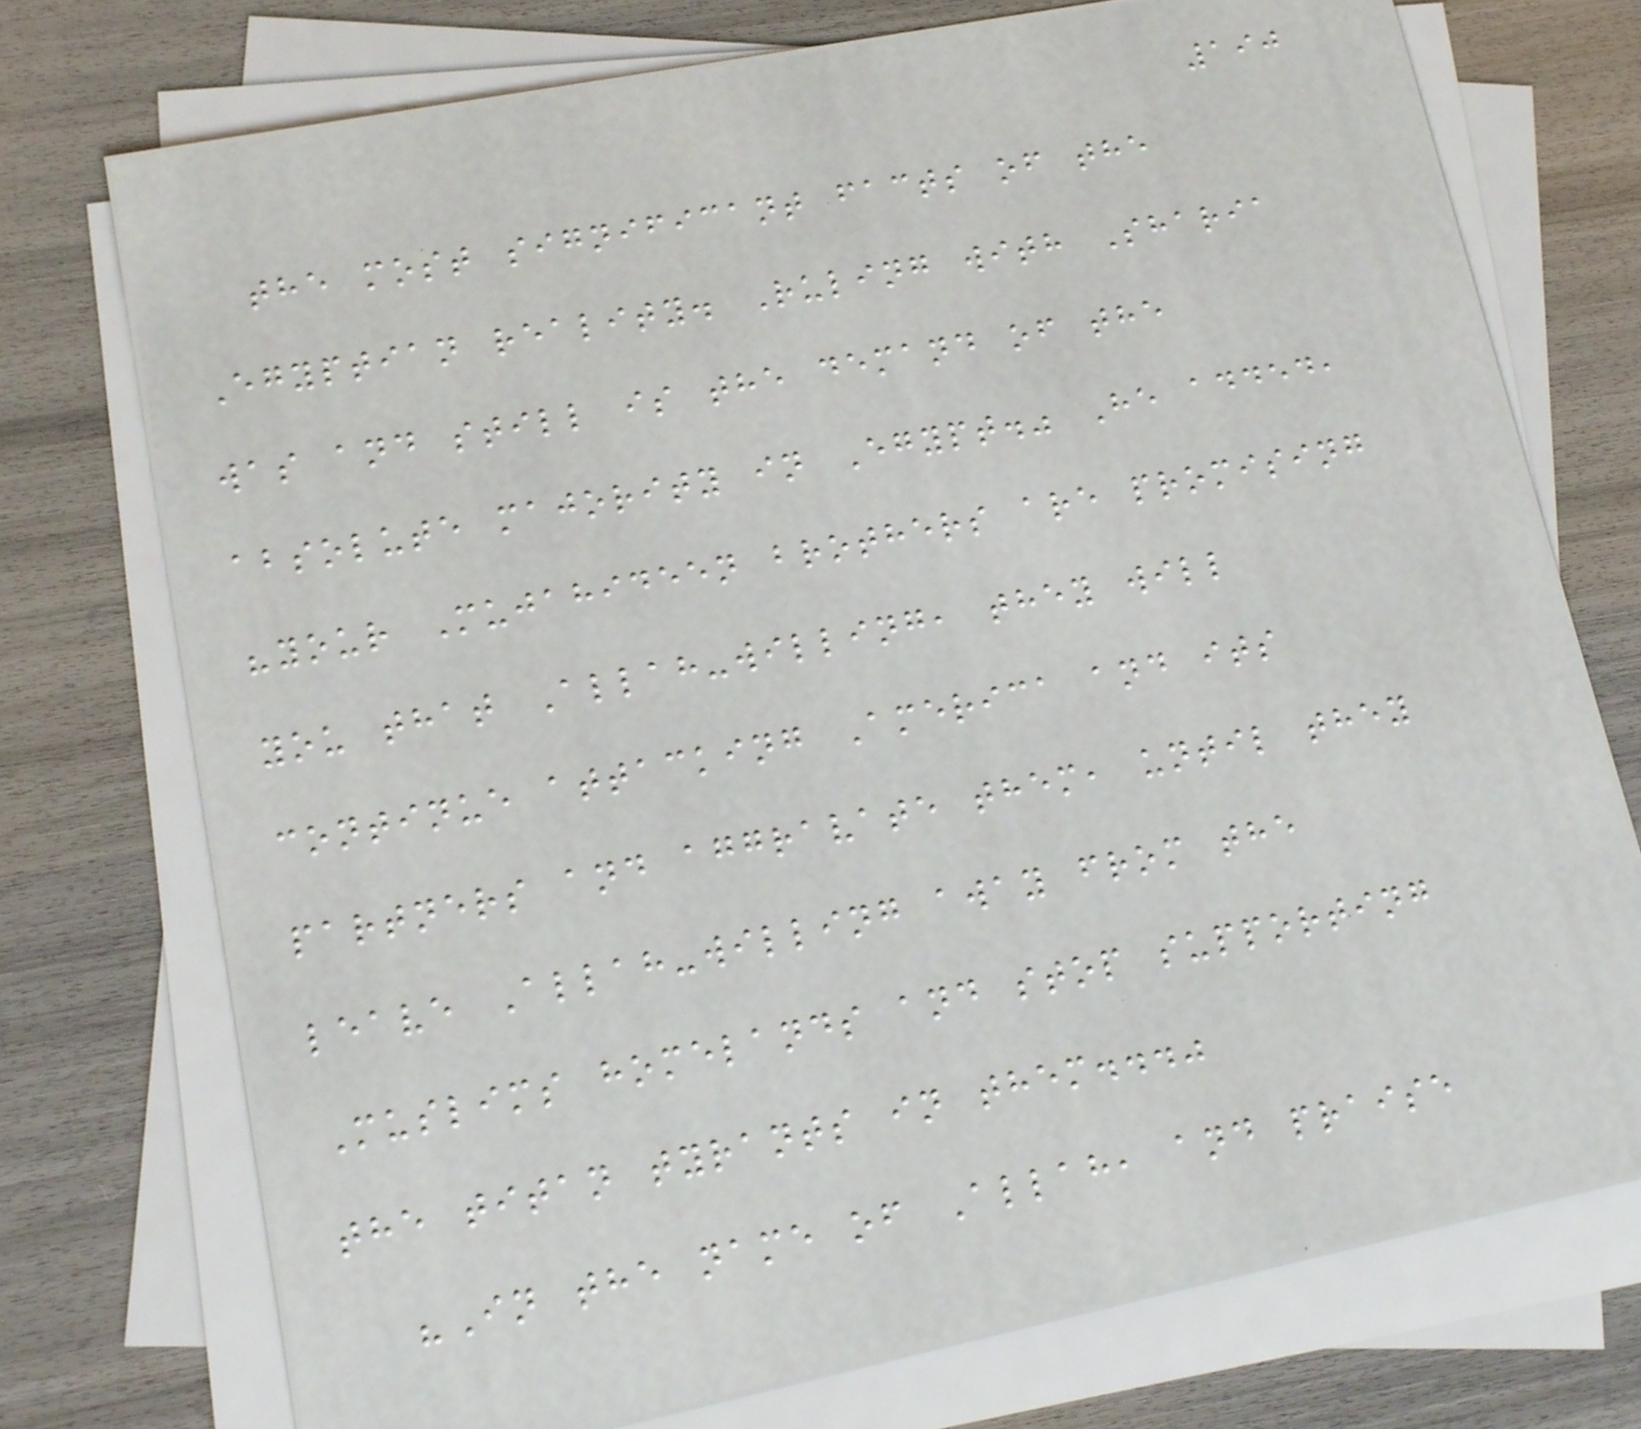190
the most significant facts of the
Egyptian reality. Ruling with Sharia
was and still is the demand of the
absolute majority in Egypt." He added,
"your Mujahideen brothers are promising
you that Allah-willing, they will
continue attacking America and its
partners and aggravate them, until they
leave Allah-willing away from the
Muslims homelands and stop supporting
the titan tyrants in them..."
"In the name of Allah, and praise
